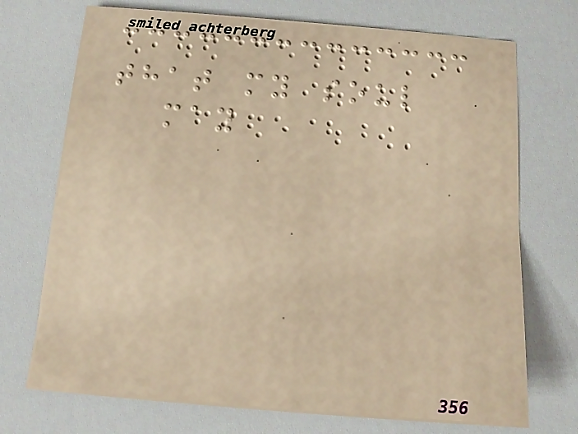that my soul
may
